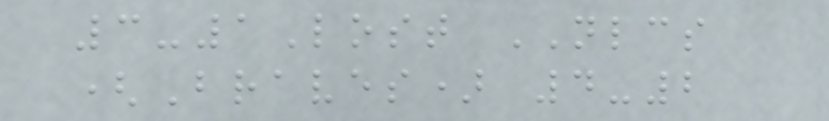3-1Lost NLCS
(Braves) 4-2
